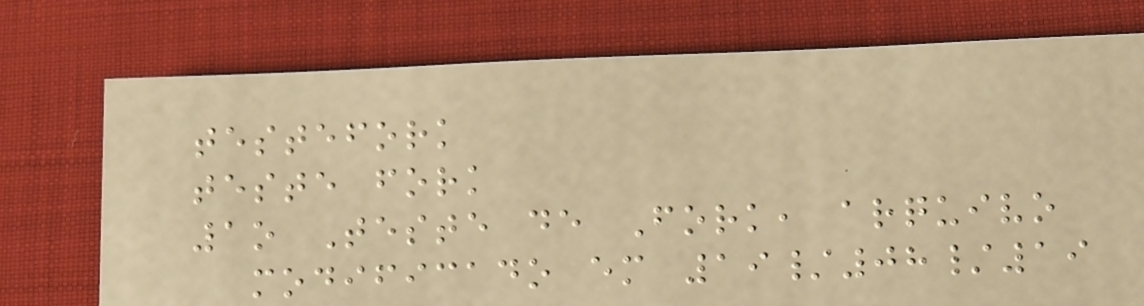testefork
teste fork
1o Teste de Fork, arquivo
modificado em 19/08/19
